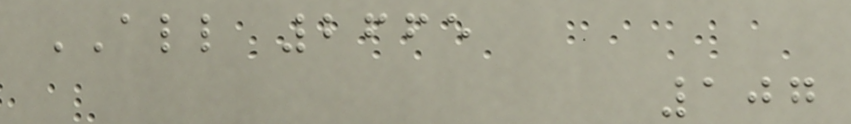ALL 2665
107
